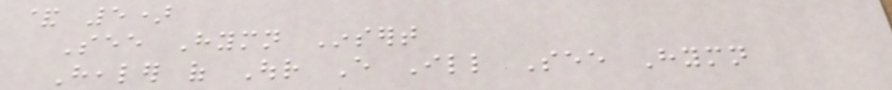& 5)
See Hymn Insert
Healer of Our Every Ill See Hymn
